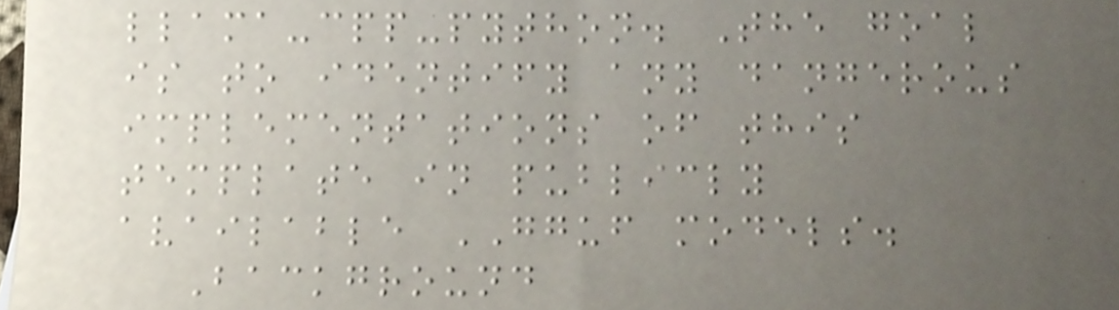llama-cpp-python. The goal
is to identify any dangerous
implementations of this
template in publicly
available GGUF models.
Background
